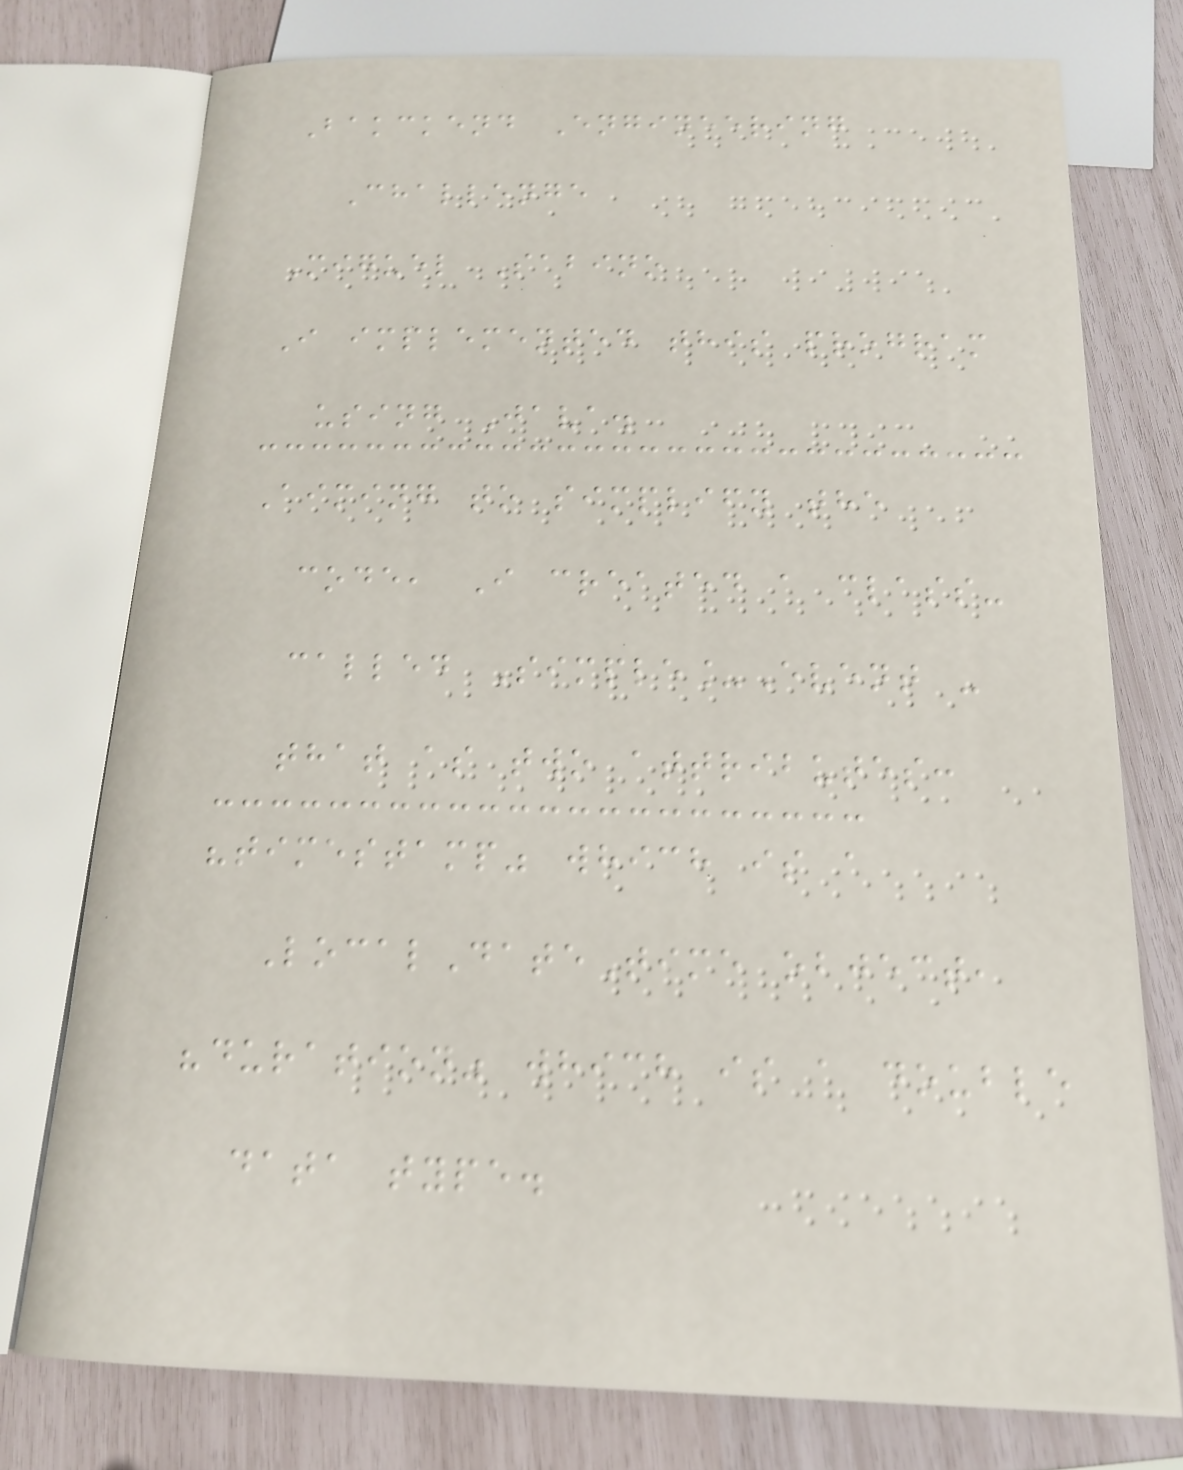Bakckend Engineering
Challenge
Miguel Sabino
I implemented this program
using Java.
Aiming to simplify the
code, I created a class-
called Simple_Event -
that as two attributes:
"timestamp" which is a
LocalDateTime object,
"duration" which is a double
data type.
